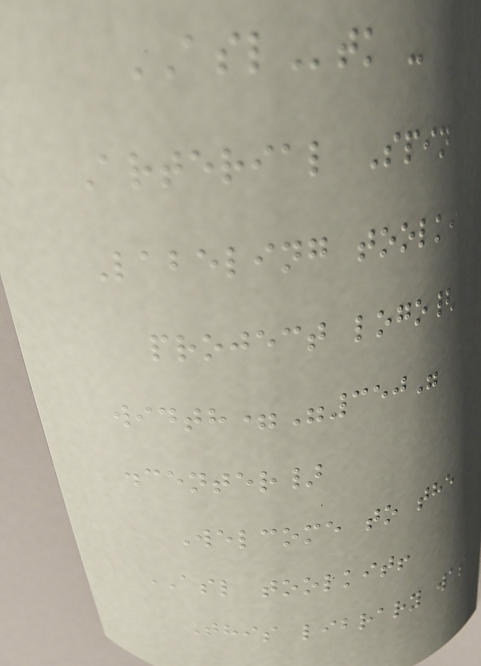ASLtk -
Arterial Spin
Labeling toolkit
project logo{
width="350"
.center}
Welcome to the
ASL toolkit!
This library was
